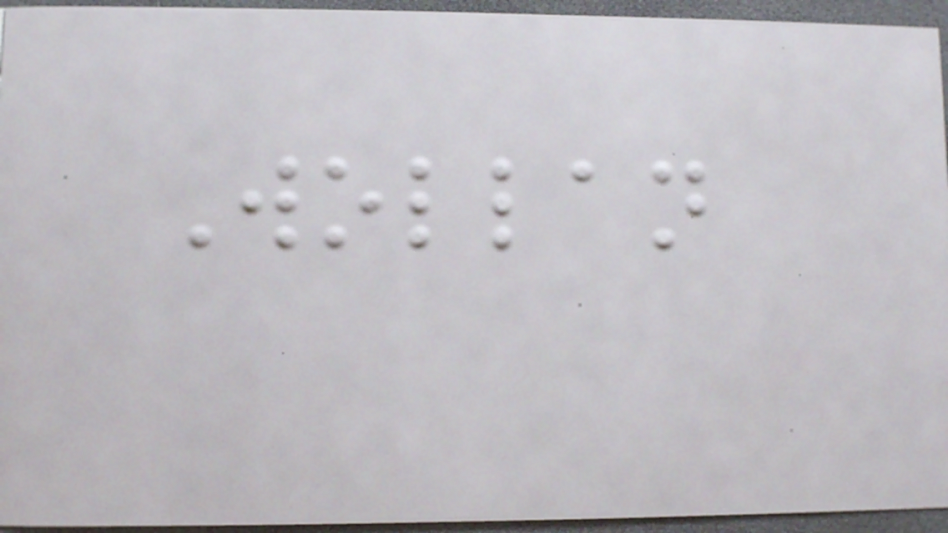Wollan
